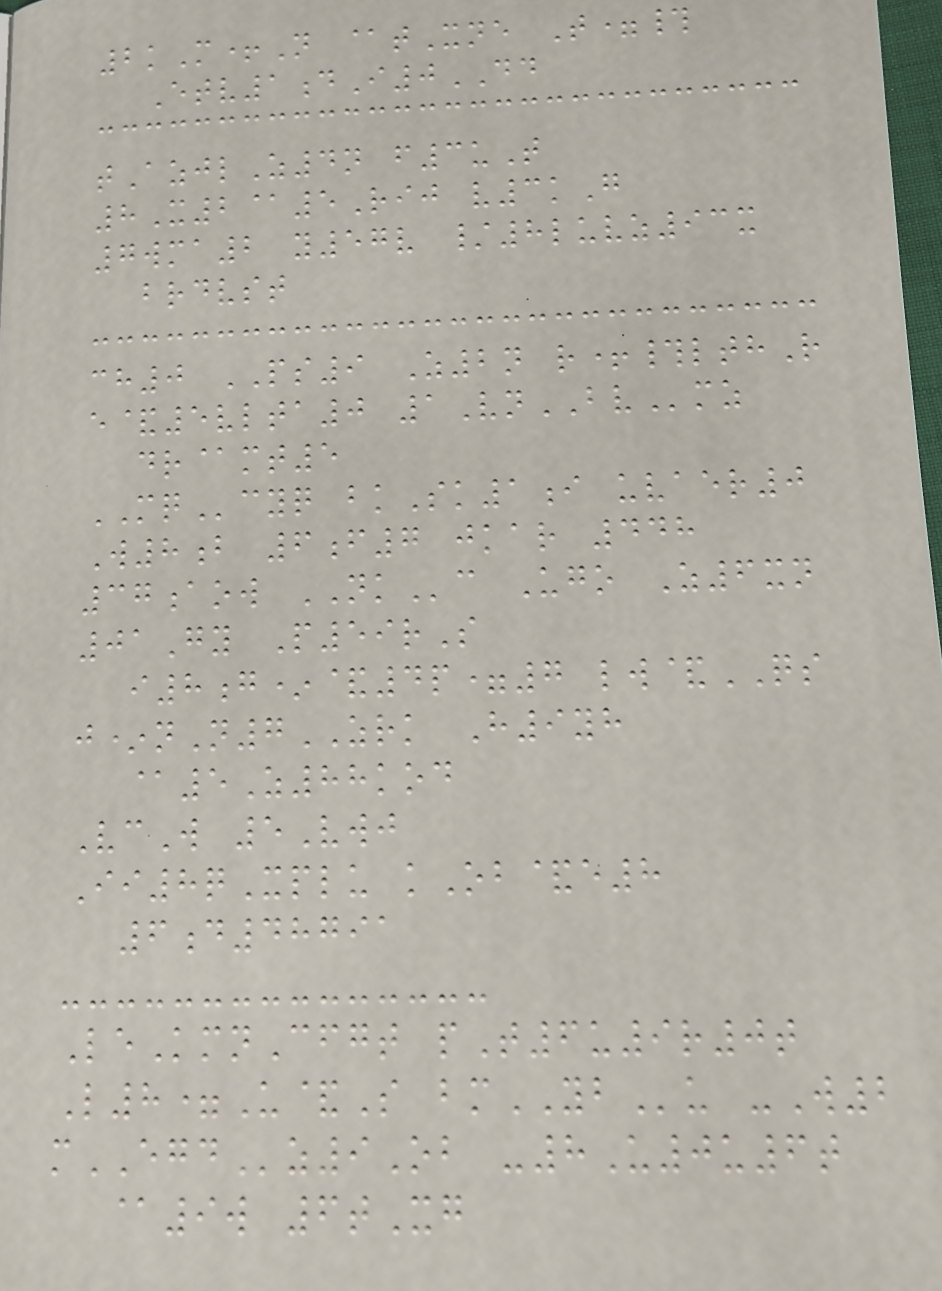2kM+N @tXne T=#
Etv1dI0DD
tAzjlZ4n f3uT
8X2@5Rij v3kG
7wma2 y57v /8luvz93x
brdvst
ch0 PS9 Z2n r+#lthR
e&5vlta0 1VnBVmz
dr@mt5
MQcyq bkSk1i uvaer0
W8b 6f7 jkar 448
37aow NKc Ugo Z6xn
01Gy P59rS
i8g*&4p=7 lw&QS
j*nN7ZRK H9yh
@5Z88kod
VcW 5Vwj
Ii8qXplu kOb&e8
6d48791
LeKmnCfgt pT6u9r0t
L8=U&S bmYBu -W2
mEGDz9Ob -8U0u6t
@9w 6tXg
